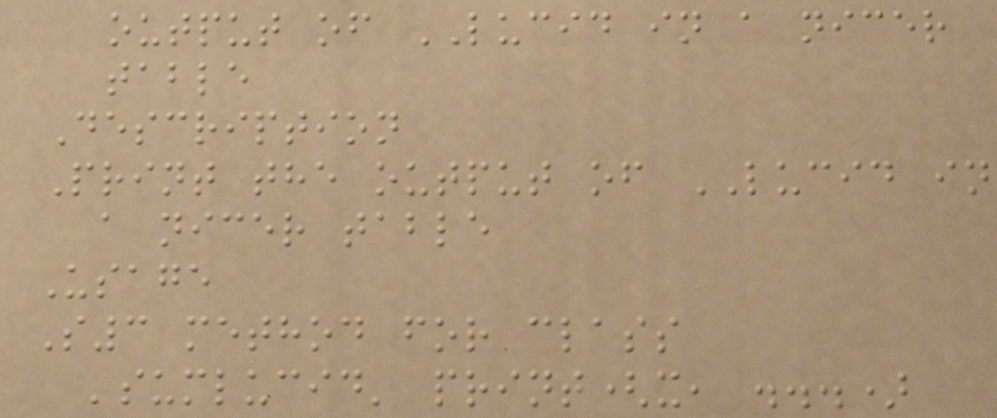output of LUCID in a nicer
table
Description
Print the output of LUCID in
a nicer table
Usage
S3 method for class
'sumlucid' print(x, ...)
